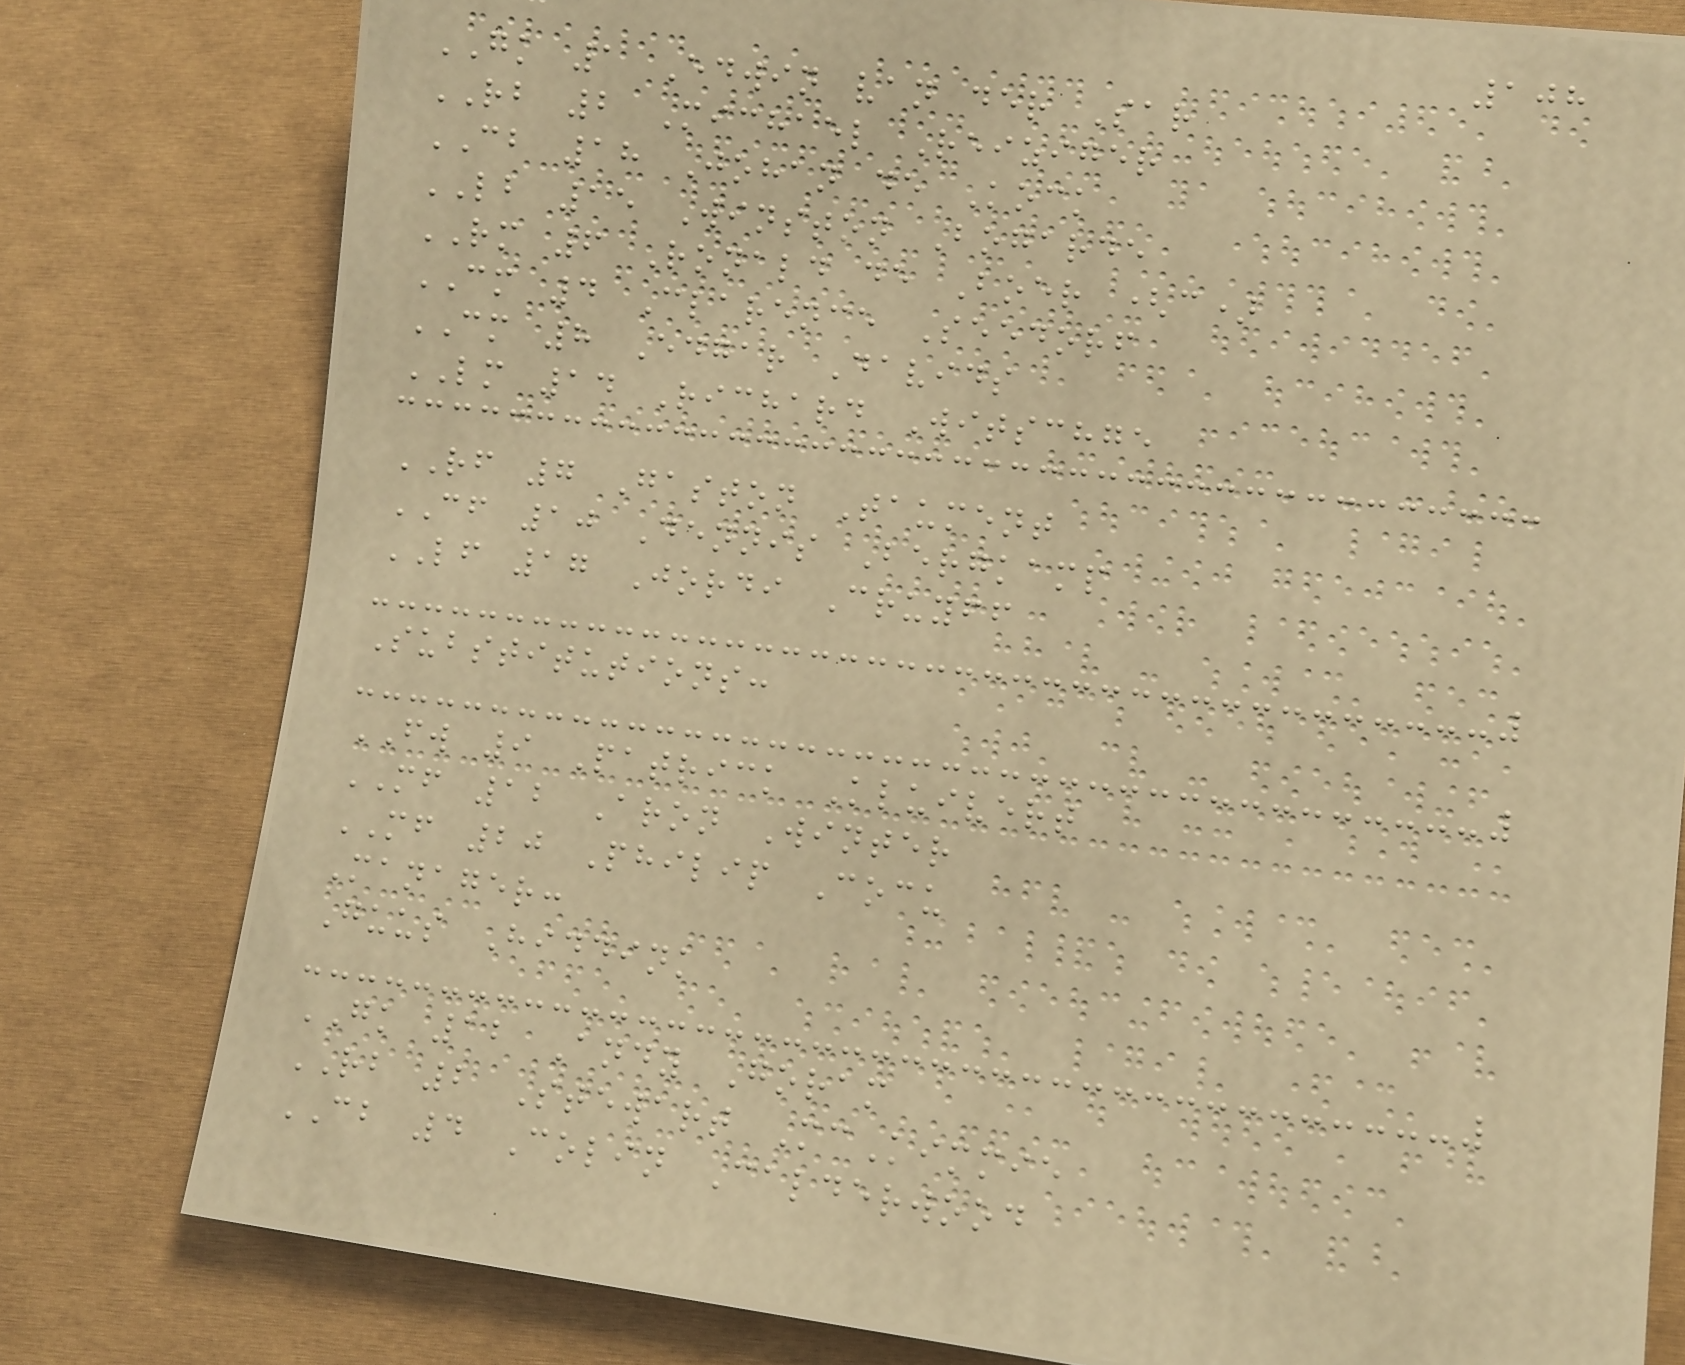108
GK 1 Edwin van der Sar
RB 2 Michael Reiziger
CB 18 Johan de Kock
LB 15 Winston Bogarde
RM 6 Ronald de Boer (c)
CM 4 Clarence Seedorf
CM 8 Edgar Davids
LM 14 Richard Witschge
RF 7 Gaston Taument
CF 10 Dennis Bergkamp
LF 17 Jordi Cruyff
Substitutions:
FW 9 Patrick Kluivert
MF 12 Aron Winter
MF 20 Philip Cocu
Manager:
Guus Hiddink
GK 12 Andy Goram
RB 2 Stewart McKimmie
CB 4 Colin Calderwood
